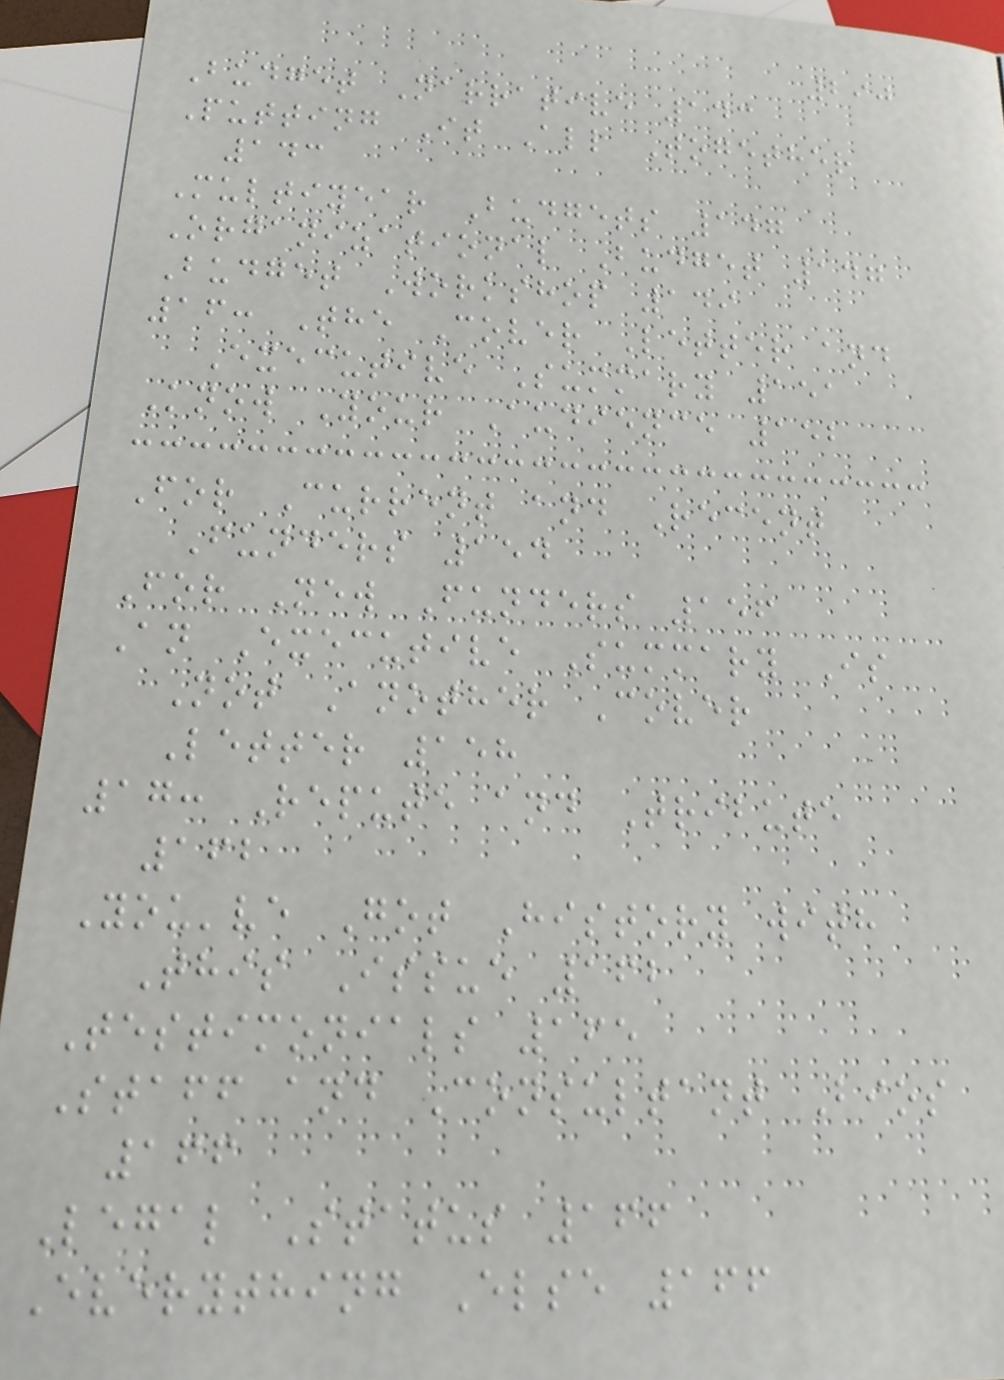290
Budget Narrative 143
Putting It All Together
143
Multiyear Budgets 147
Organizational Budget 147
Budget Workshop 149
16: The Cover Letter and
Executive Summary 151
Know Your Audience 152
For Current and Recent
Funders 154
For New Funders 156
An Executive Summary Is
Not Another Cover
Letter 158
17: Repute and Tribute
162
You've Got History with
This Issue 162
Testimonials 165
Staff and Consultant Bios
166
Legal Status 166
Everything Else 166
